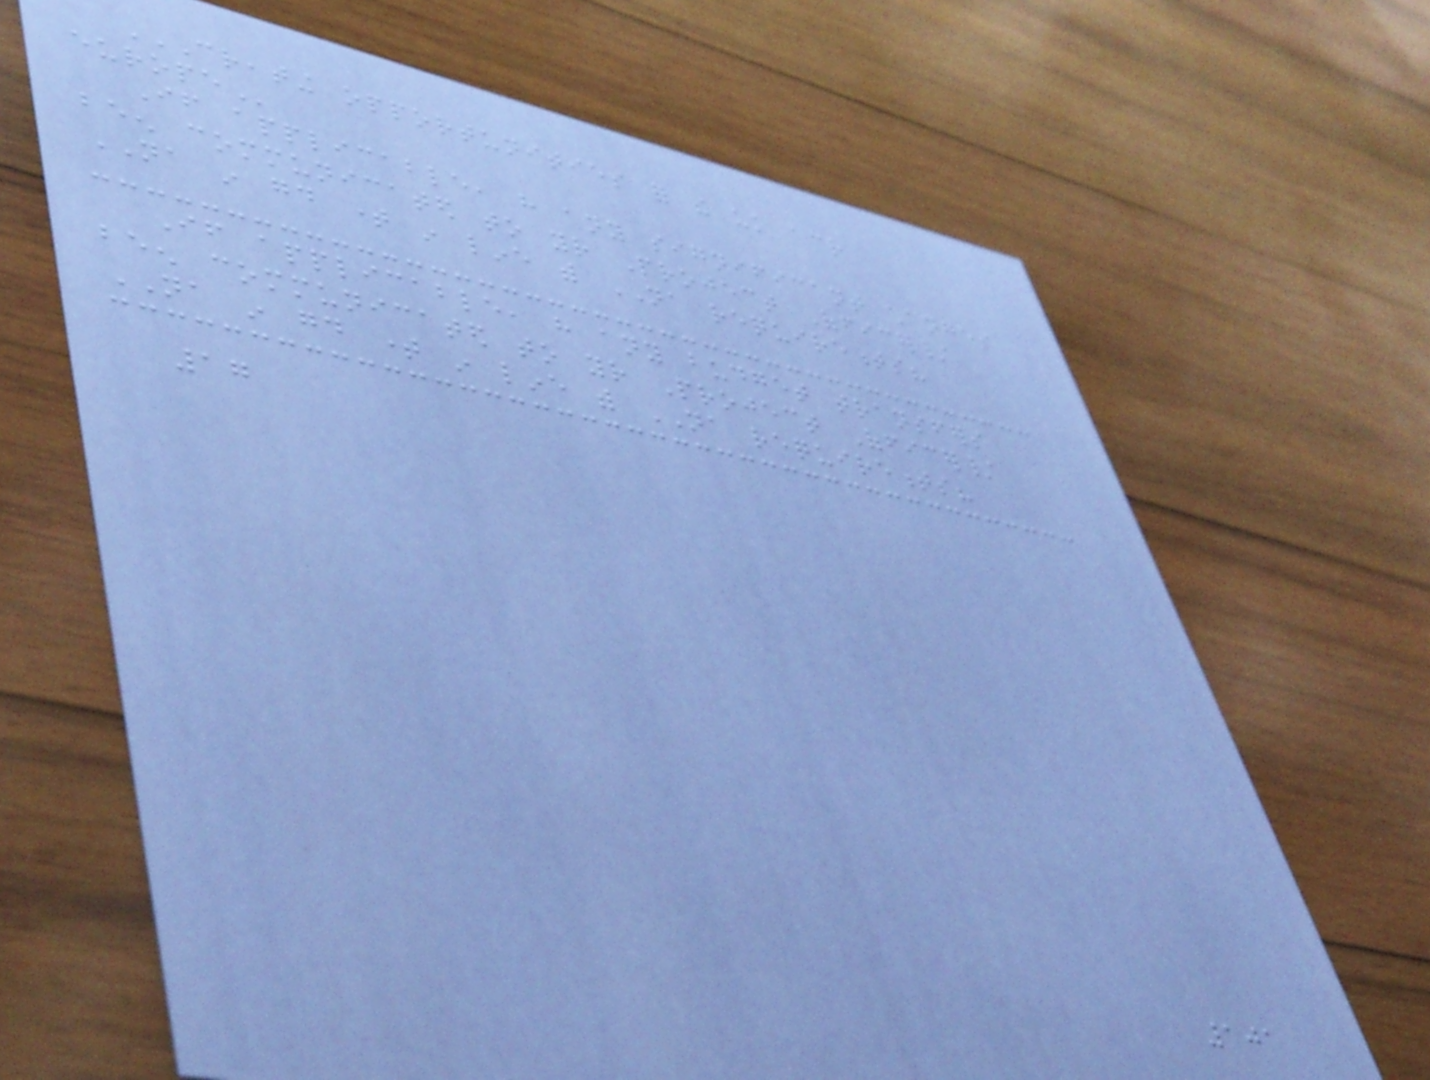CREATING OPPORTUNITIES FOR THE UK ACROSS
EUROPE
If applicable, have any significant changes
been communicated to your Project Officer/
NA in good time in line with NA requirements?
If applicable, have any budget transfers
been communicated to your Project Officer/
NA in good time in line with NA requirements?
17
101
